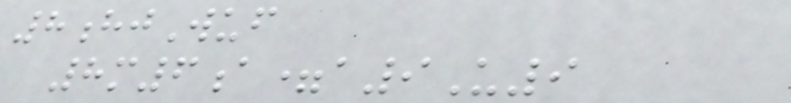8hjWuf
8m6a=a9U9
